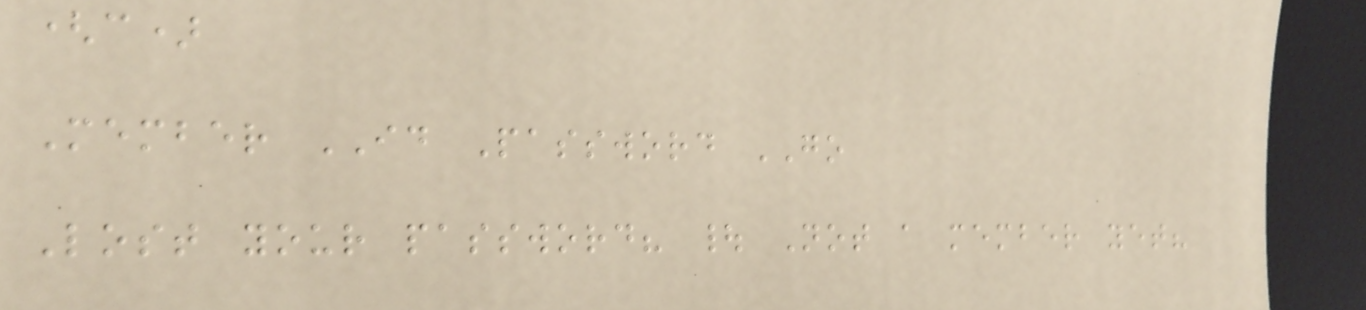(c)
Member ID Password GO
Lost your password? | Not a member yet?
